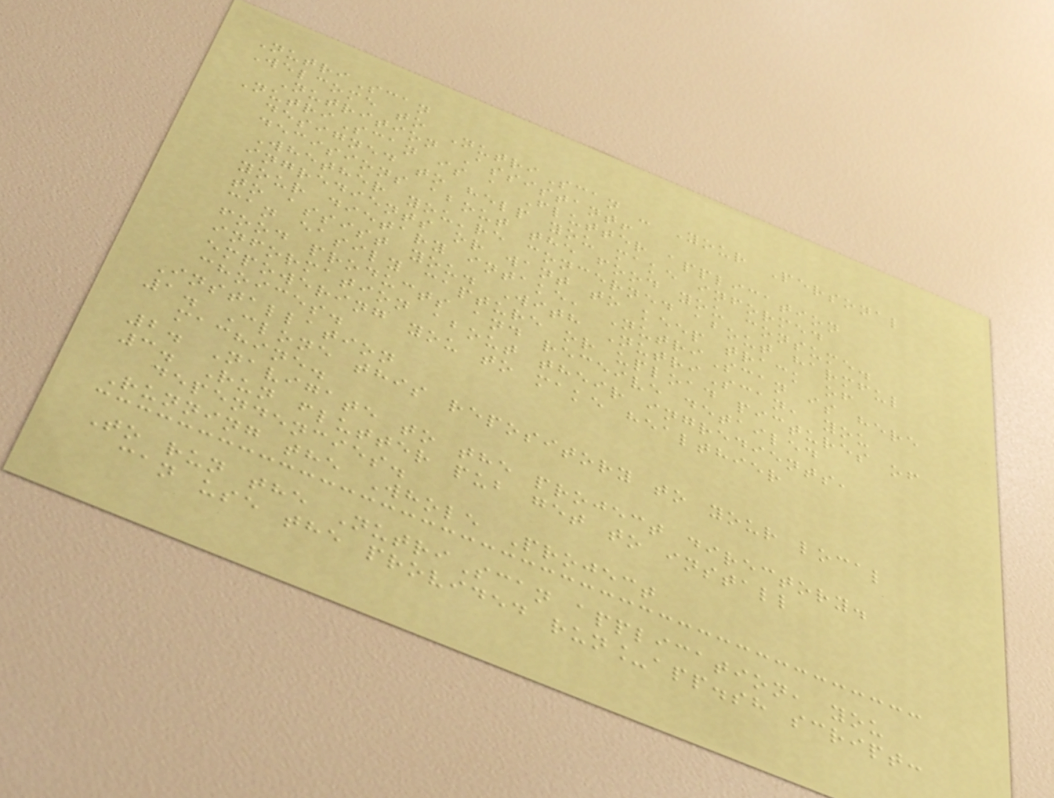NutriScan
Welcome to NutriScan - Your Personal
Nutrition Assistant!
NutriScan is a Flutter application
designed to help you make informed
decisions about the food you consume.
Whether you're concerned about harmful
ingredients or want to keep track of
your dietary intake, NutriScan is here
to assist you. With NutriScan, you
can easily capture or upload pictures of
food products and receive detailed
information about their ingredients,
empowering you to make healthier
choices.
Installation
1. Clone this repository to your local
machine.
2. Navigate to the project directory.
3. Run flutter pub get to install
dependencies.
Running the Whole Project
To run the NutriScan application, you
can use the provided run_app.sh script:
